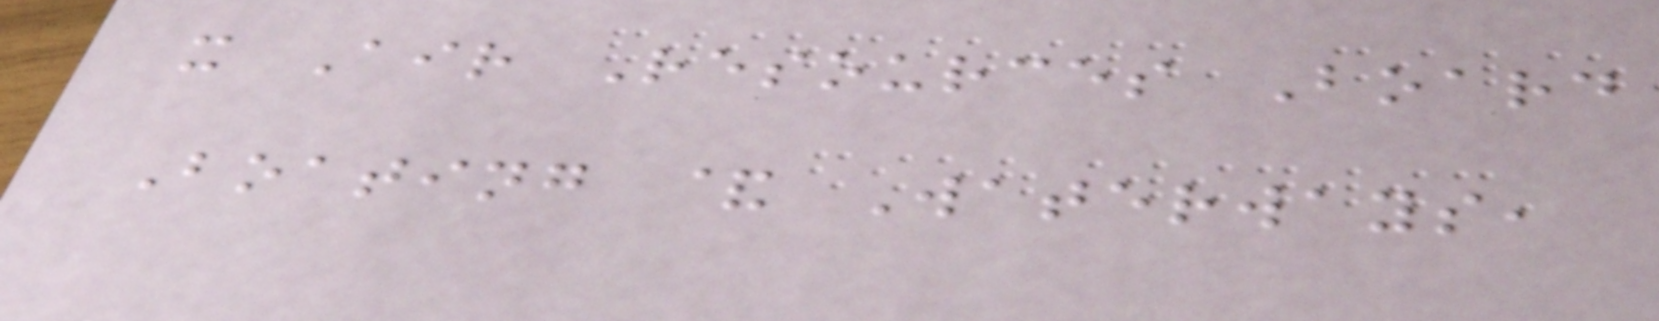x Air Resources Board
Boating & Waterways,
